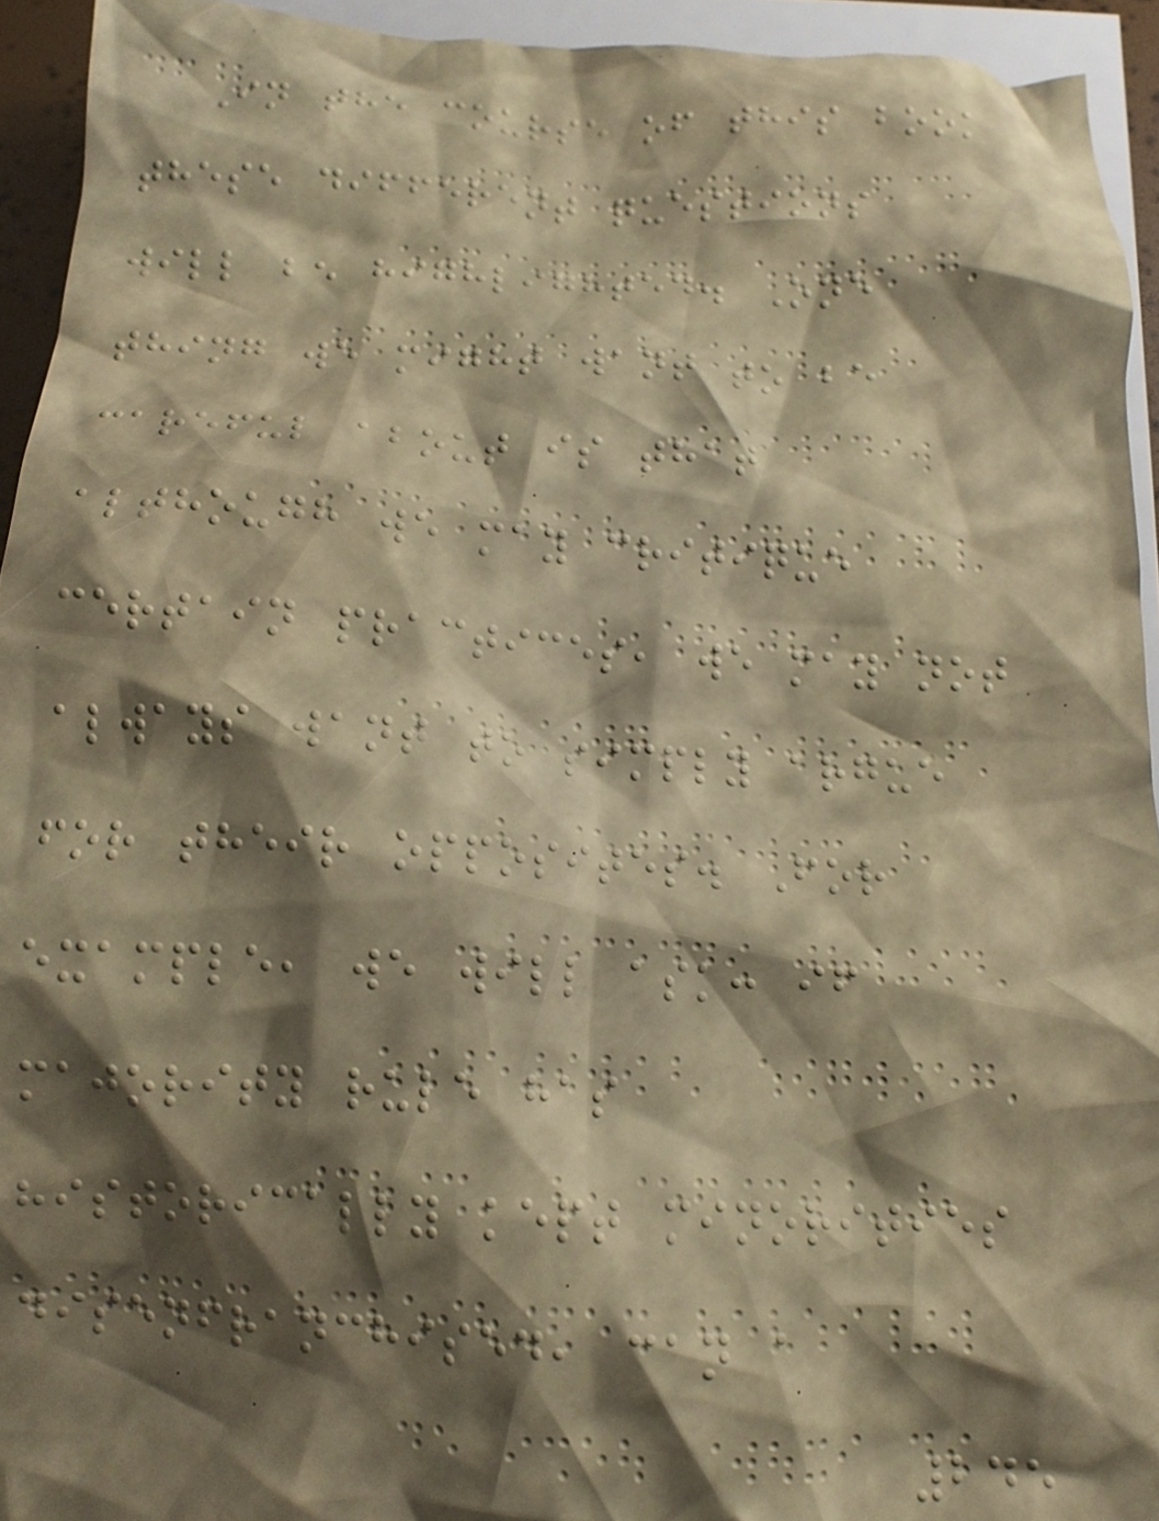In the course of this book
these different questions
will be highlighted. One
thing we might want to be
careful about is that
although we may critique
certain practices, we may not
always want to simply argue
for their opposites. For
example, we will ask: if
majority rule has
historically kept minorities
disenfranchised, can a
245
